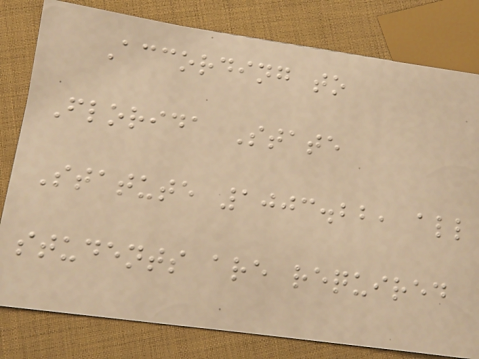According to
Florida State
Statute 1003.22, all
students are required
